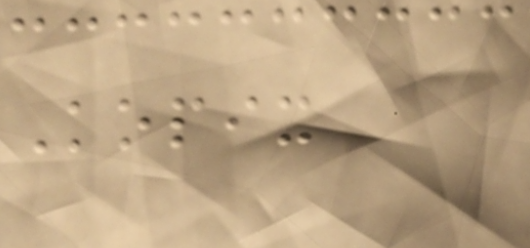Kopix
